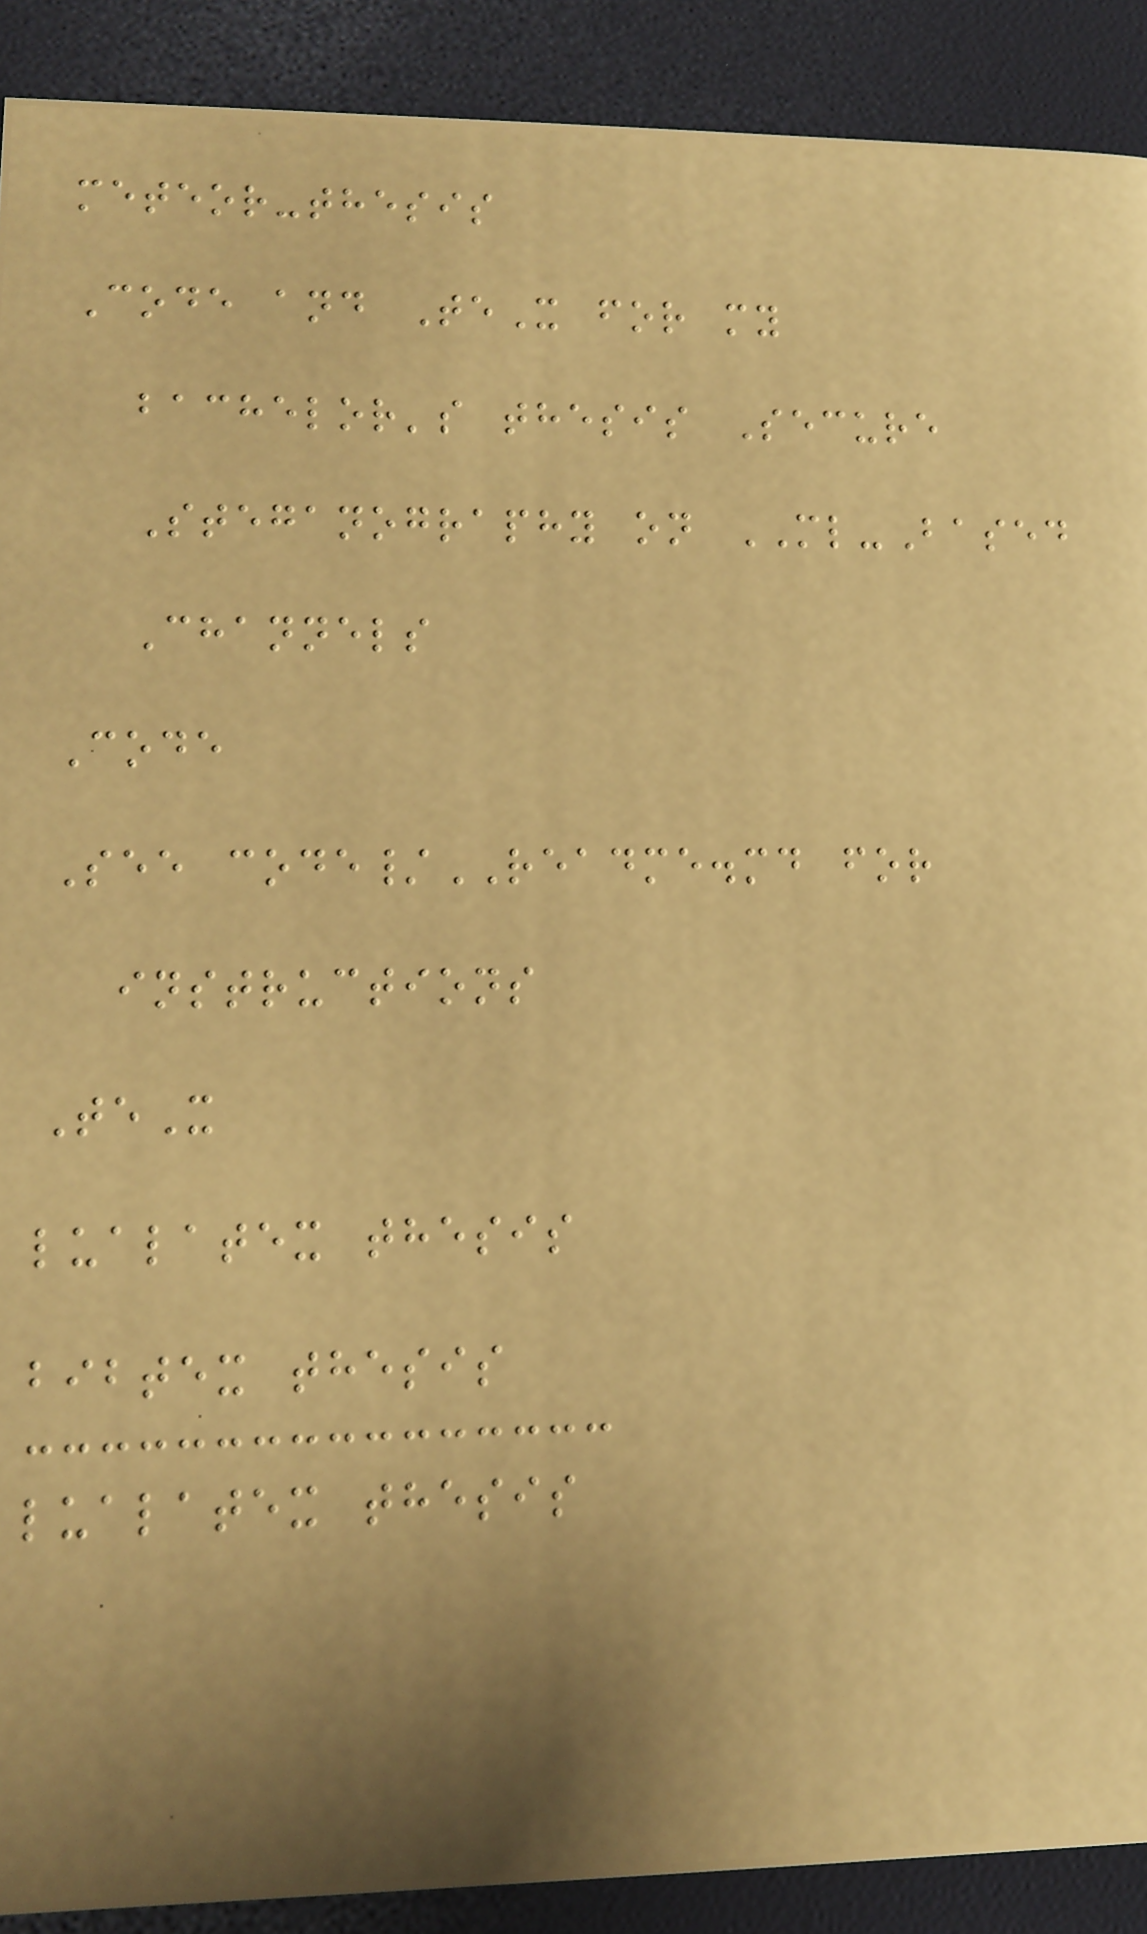meteor-thesis
Code and TeX for my
bachelor's thesis Secure
Steganography on ML-Based
Channels
Code
See code/README.md for
instructions
TeX
lualatex thesis
bibtex thesis
lualatex thesis
